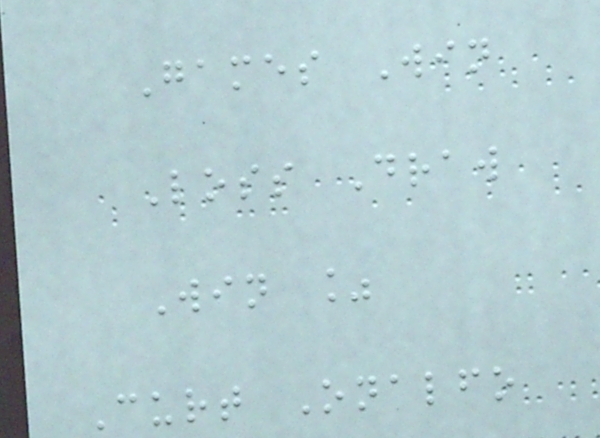Games Win
Loss Draw
Win %
Curt Onalfo
